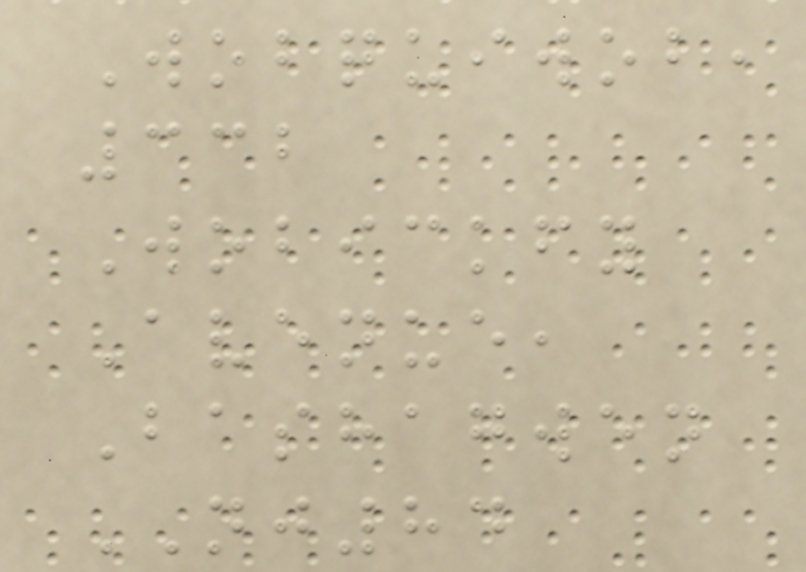Wobquiwob,
332
Wobickfy
Avenue,
Bashagwen
NJ84
